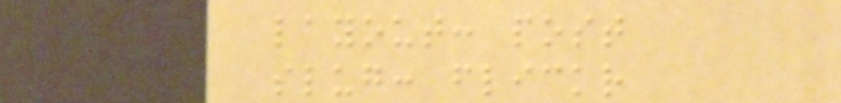layout: post
slug: flickr
